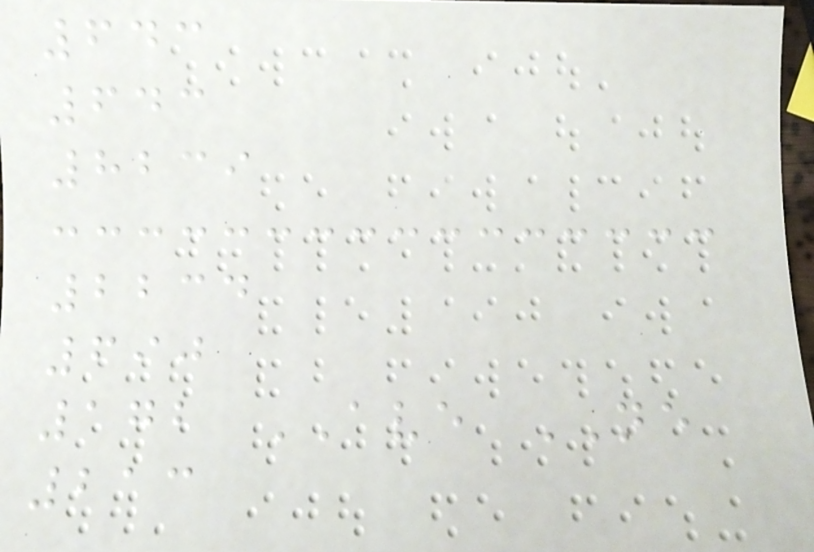643
643
8239
2234
690
172 AVE NE
213
